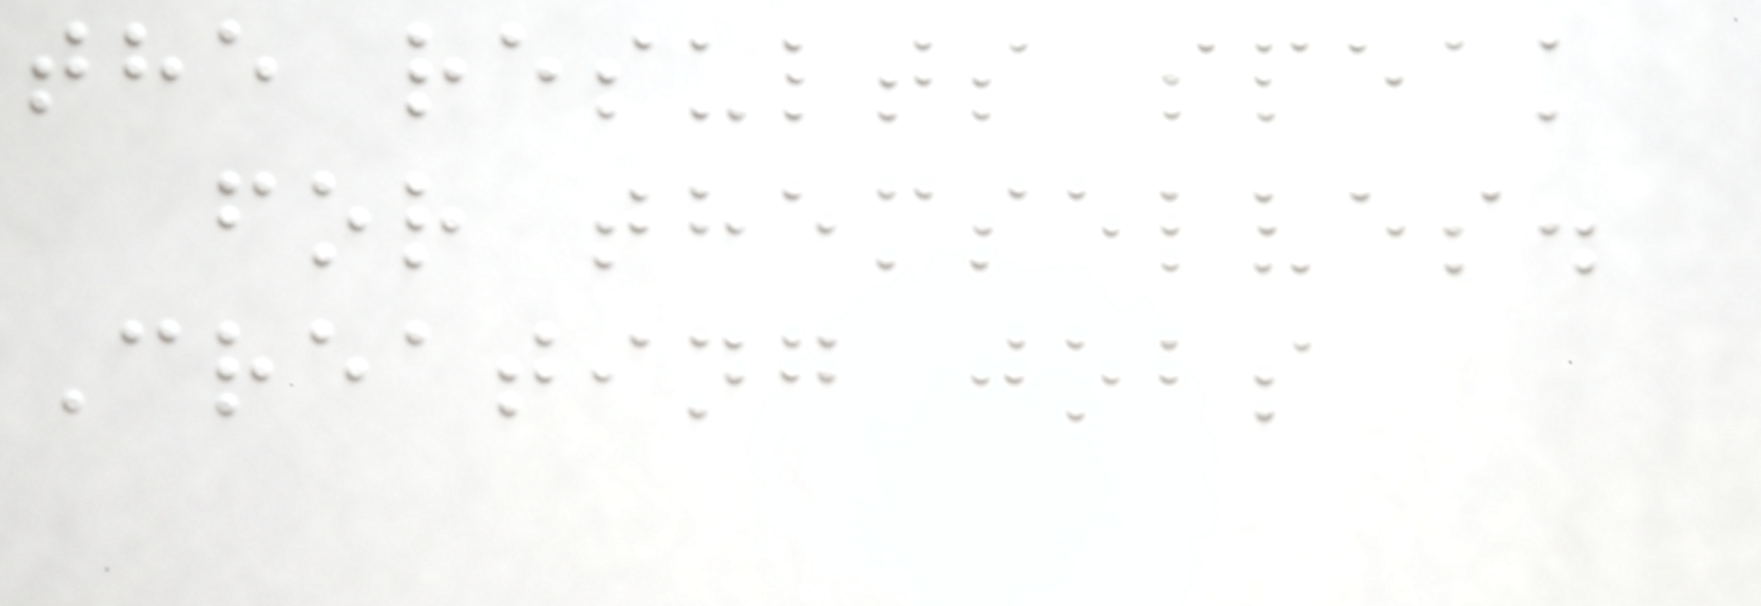the results speak
for themselves.
Creating jobs
